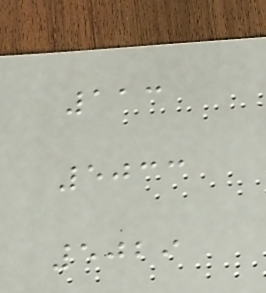113
5033
5029
